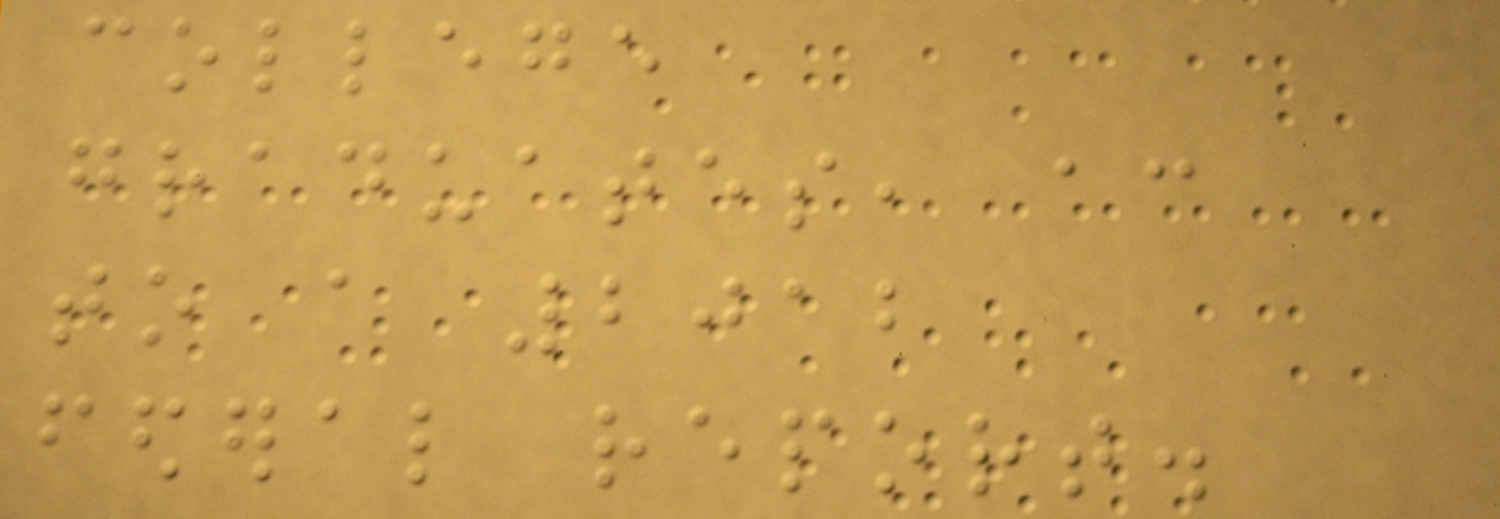college
graduates, according
to a 2012
federal report.
